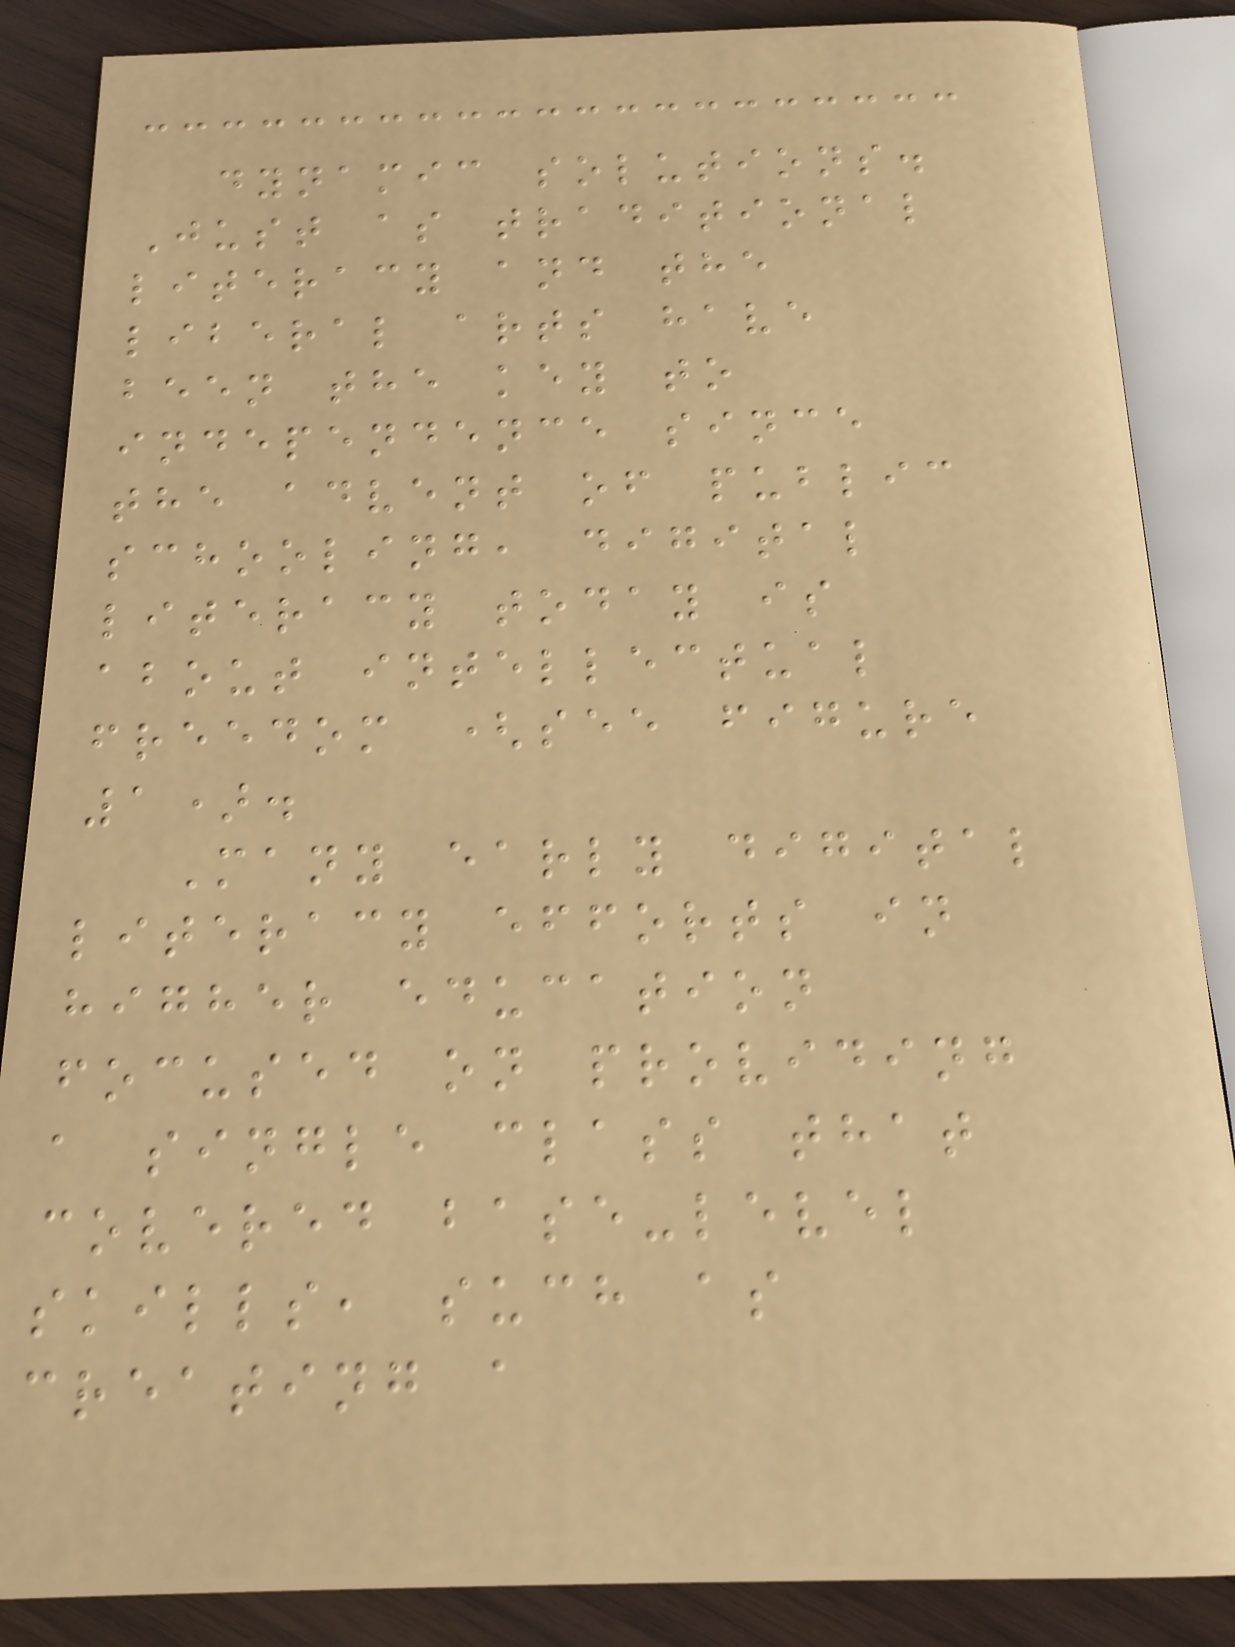dynamic solutions.
Just as traditional
literacy and the
liberal arts have
been the key to
independence since
the advent of public
schooling, digital
literacy today is
about intellectual
freedom (see figure
1).
Many early digital
literacy efforts in
higher education
focused on providing
a single class that
covered base-level
skills, such as
creating a
